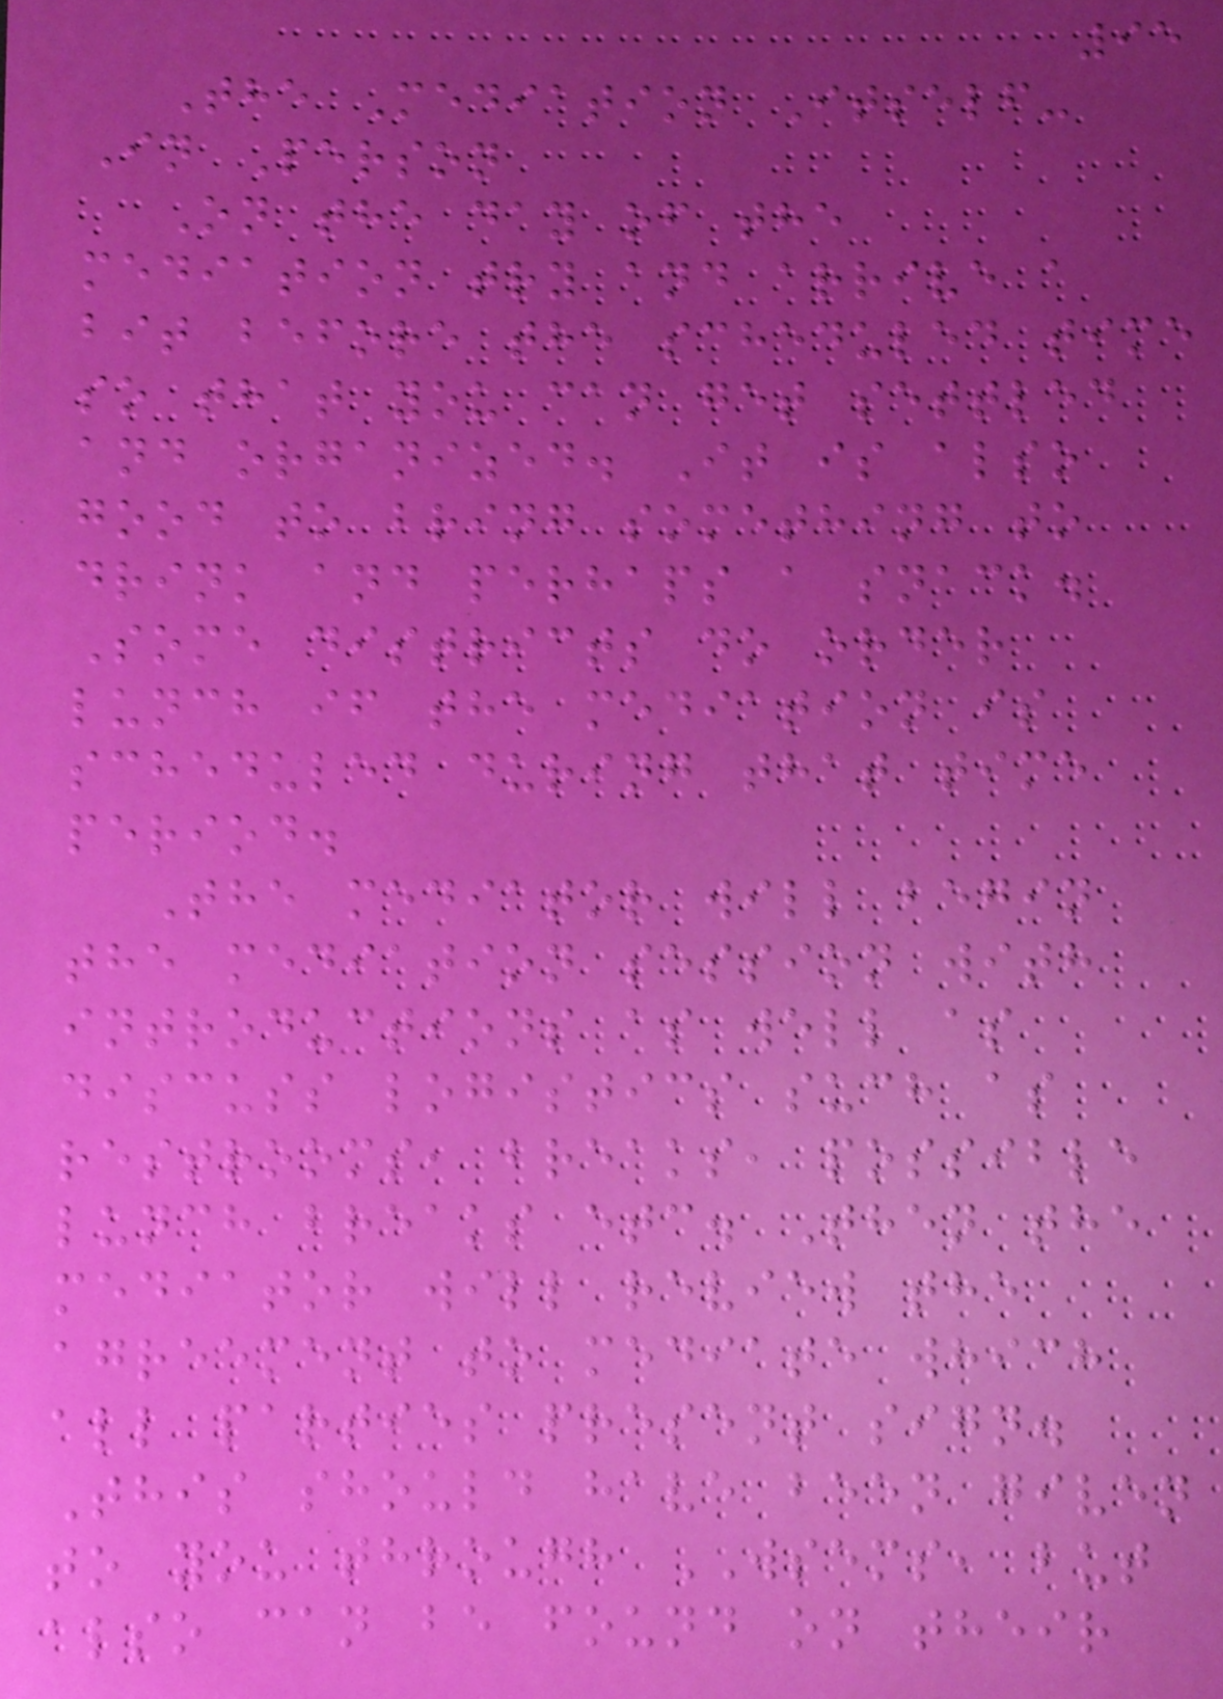95
The Mediation Itself-
In Person
On the day of the
mediation try and arrive a
bit before the scheduled time
so that you can get settled
and organized. It is also
good to bring something to
drink and perhaps a snack.
Some districts do order
lunch if the mediation is
scheduled during that time
period.
The mediator will begin
the mediation session with
introductions as well as
discuss logistics such as
restrooms, breaks, possible
lunch breaks etc. Then the
mediator will review the
agreement to mediate which
all parties present sign.
This should have been given
to you through WSEMS, but
also can be found on their
